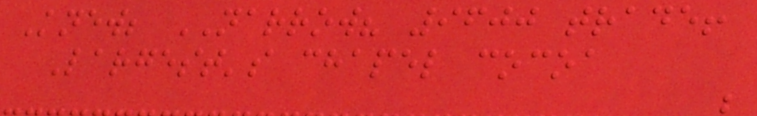Knew; NARROW? 9600 trade!
Largest's chapel cocoa
